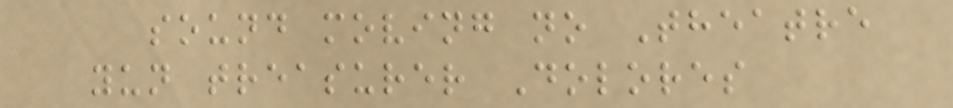sound moving no Theatre
yun treasurer Dolores
